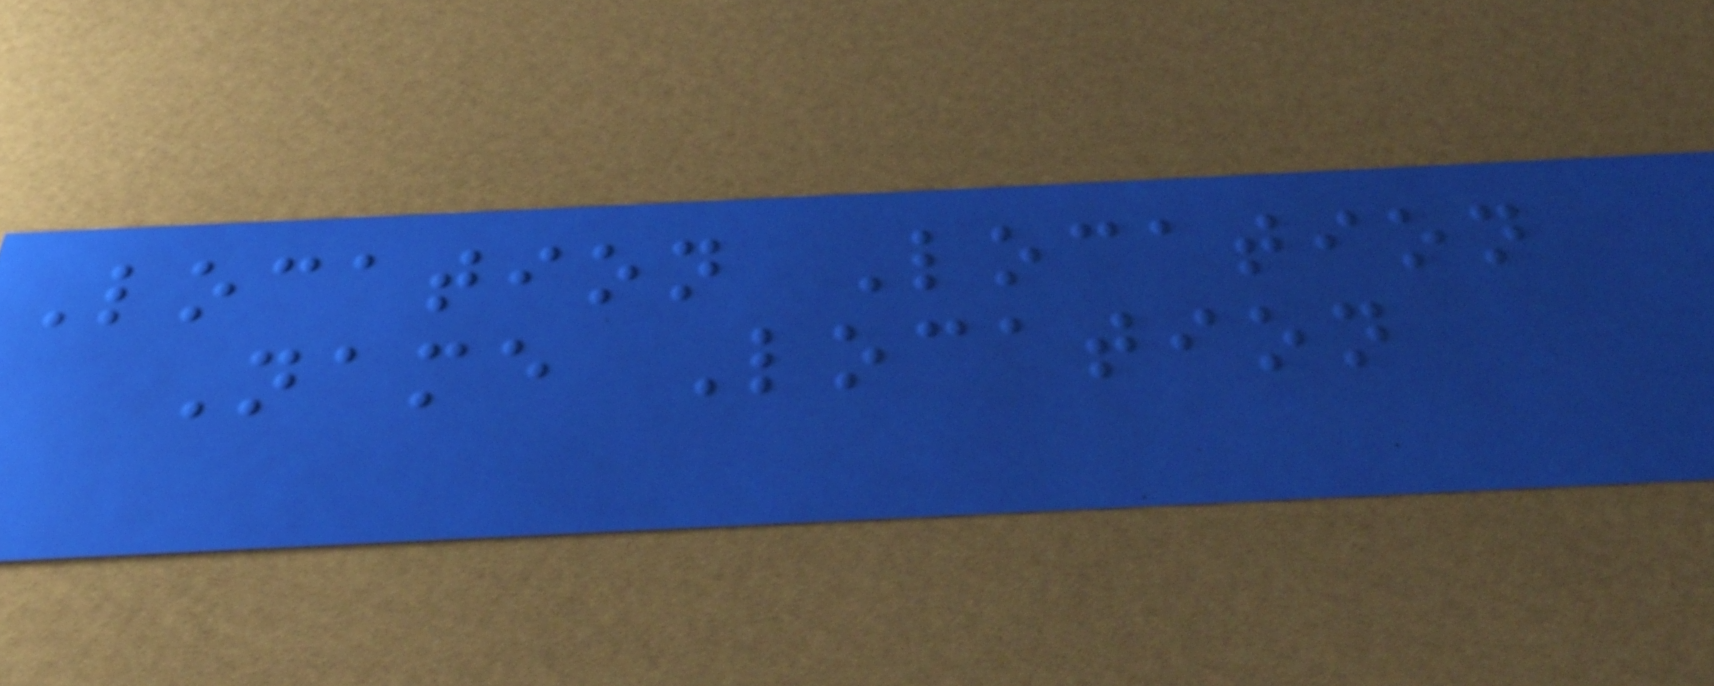Location Location
Name Location
